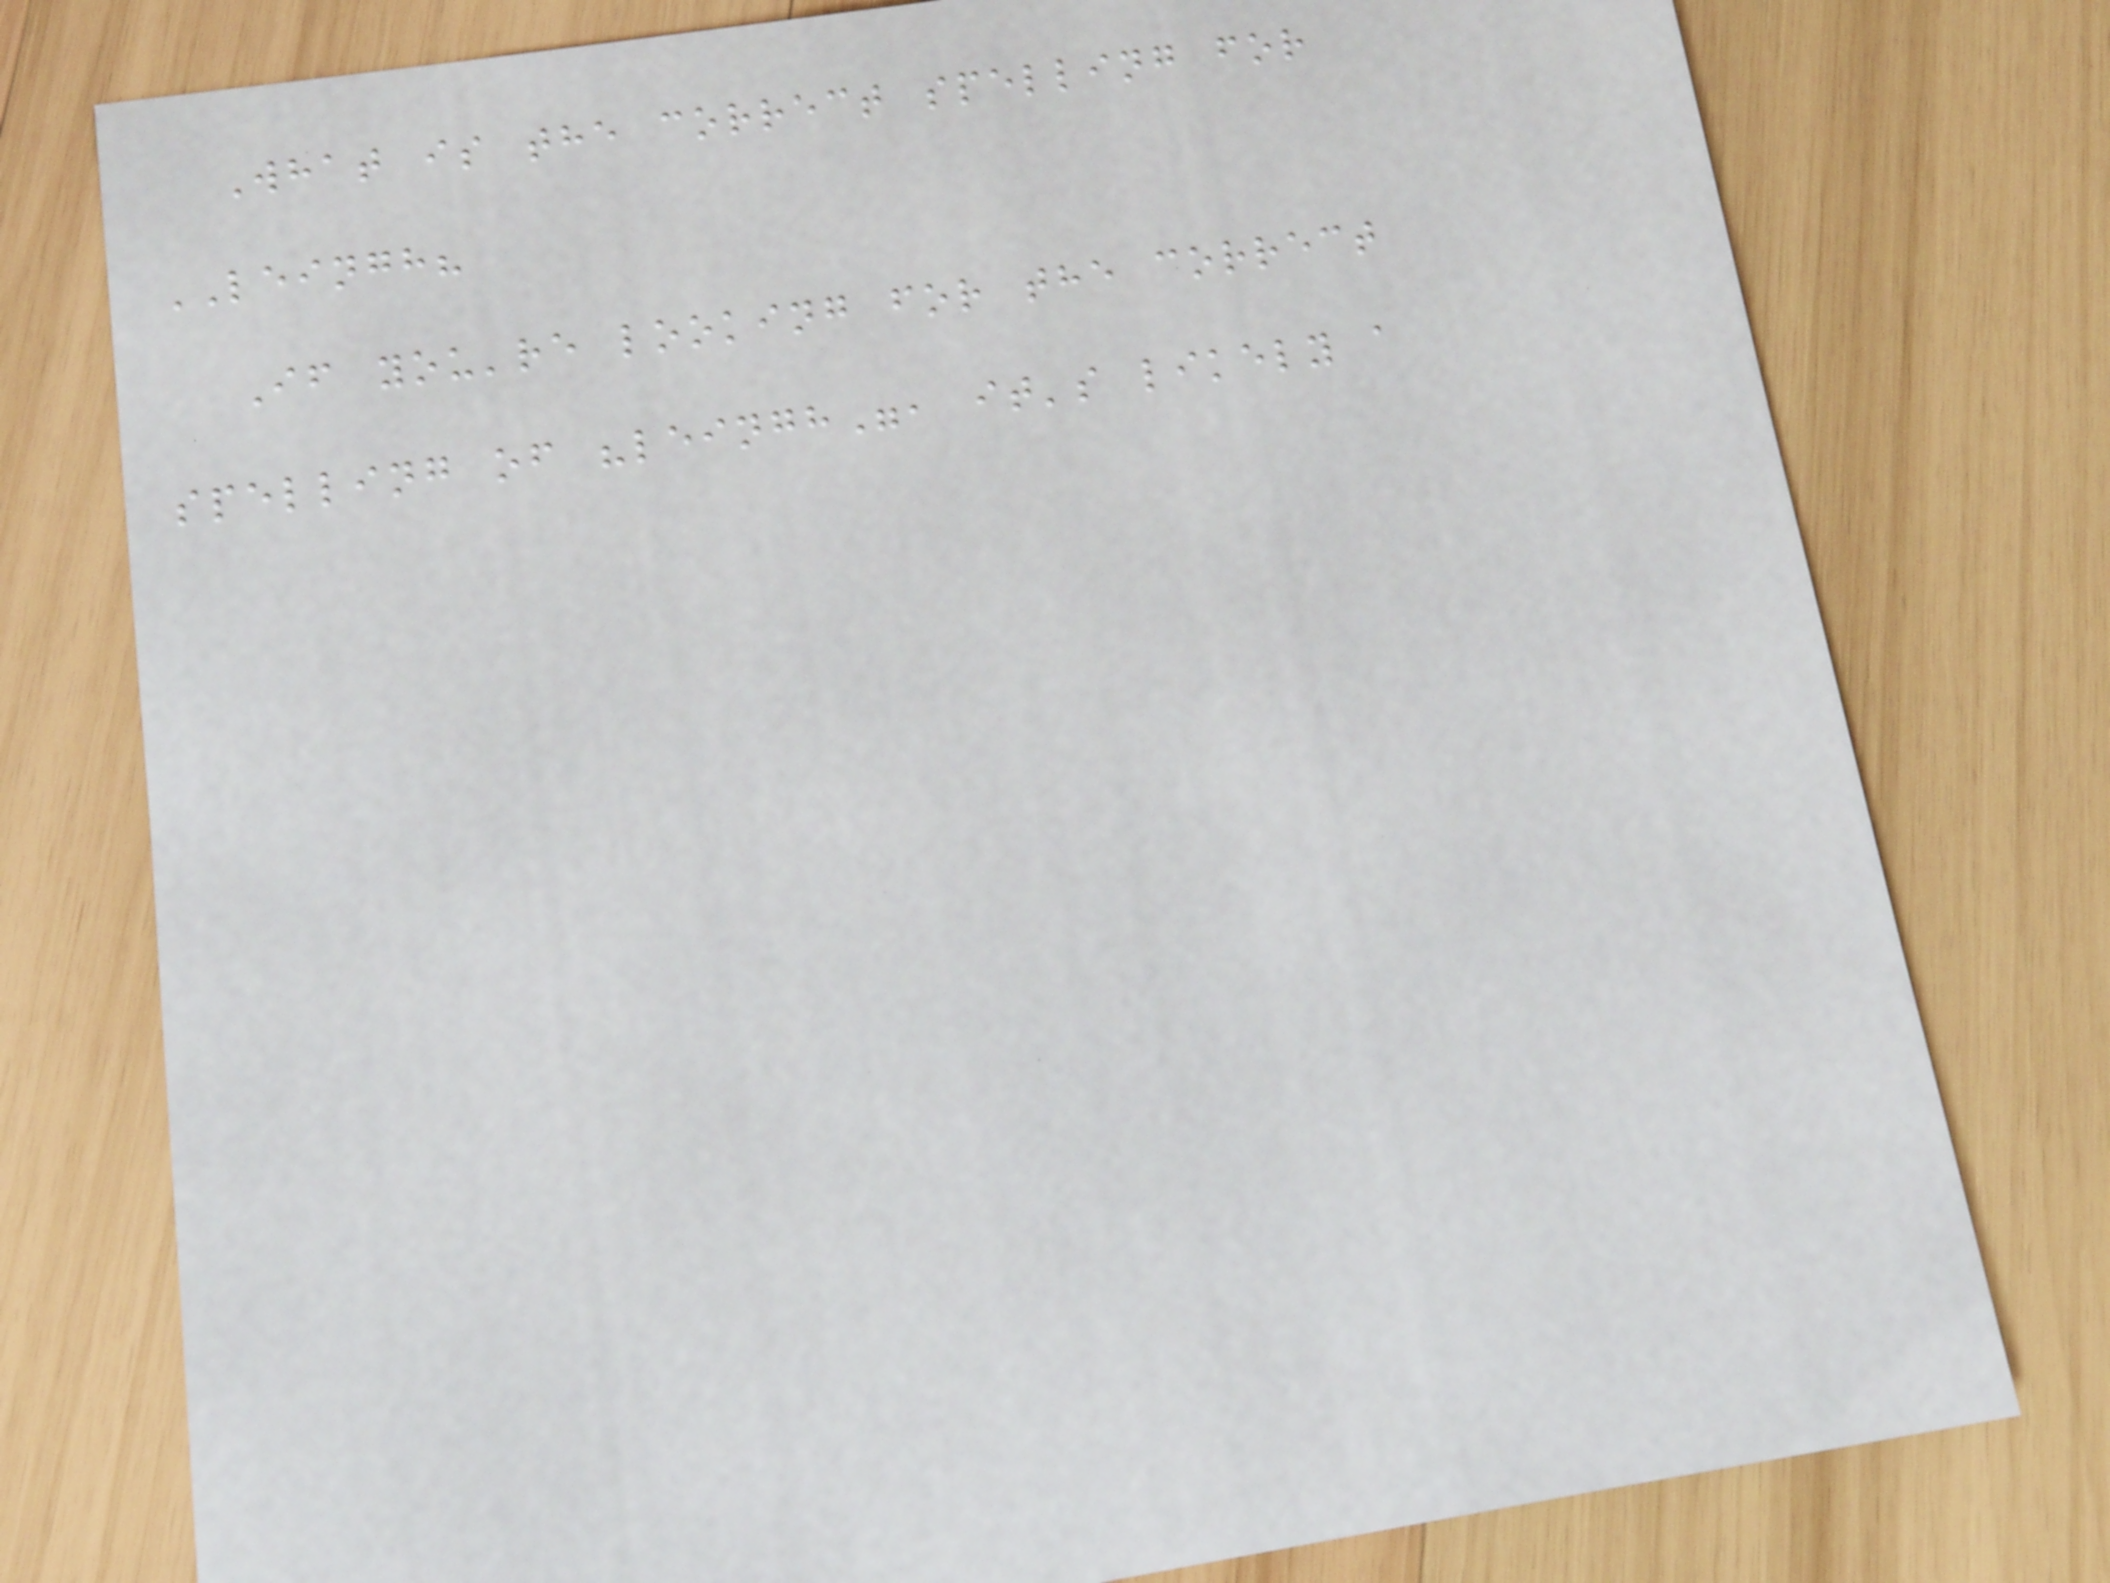What is the correct spelling for
LEINGH?
If you're looking for the correct
spelling of "leingh", it's likely a
